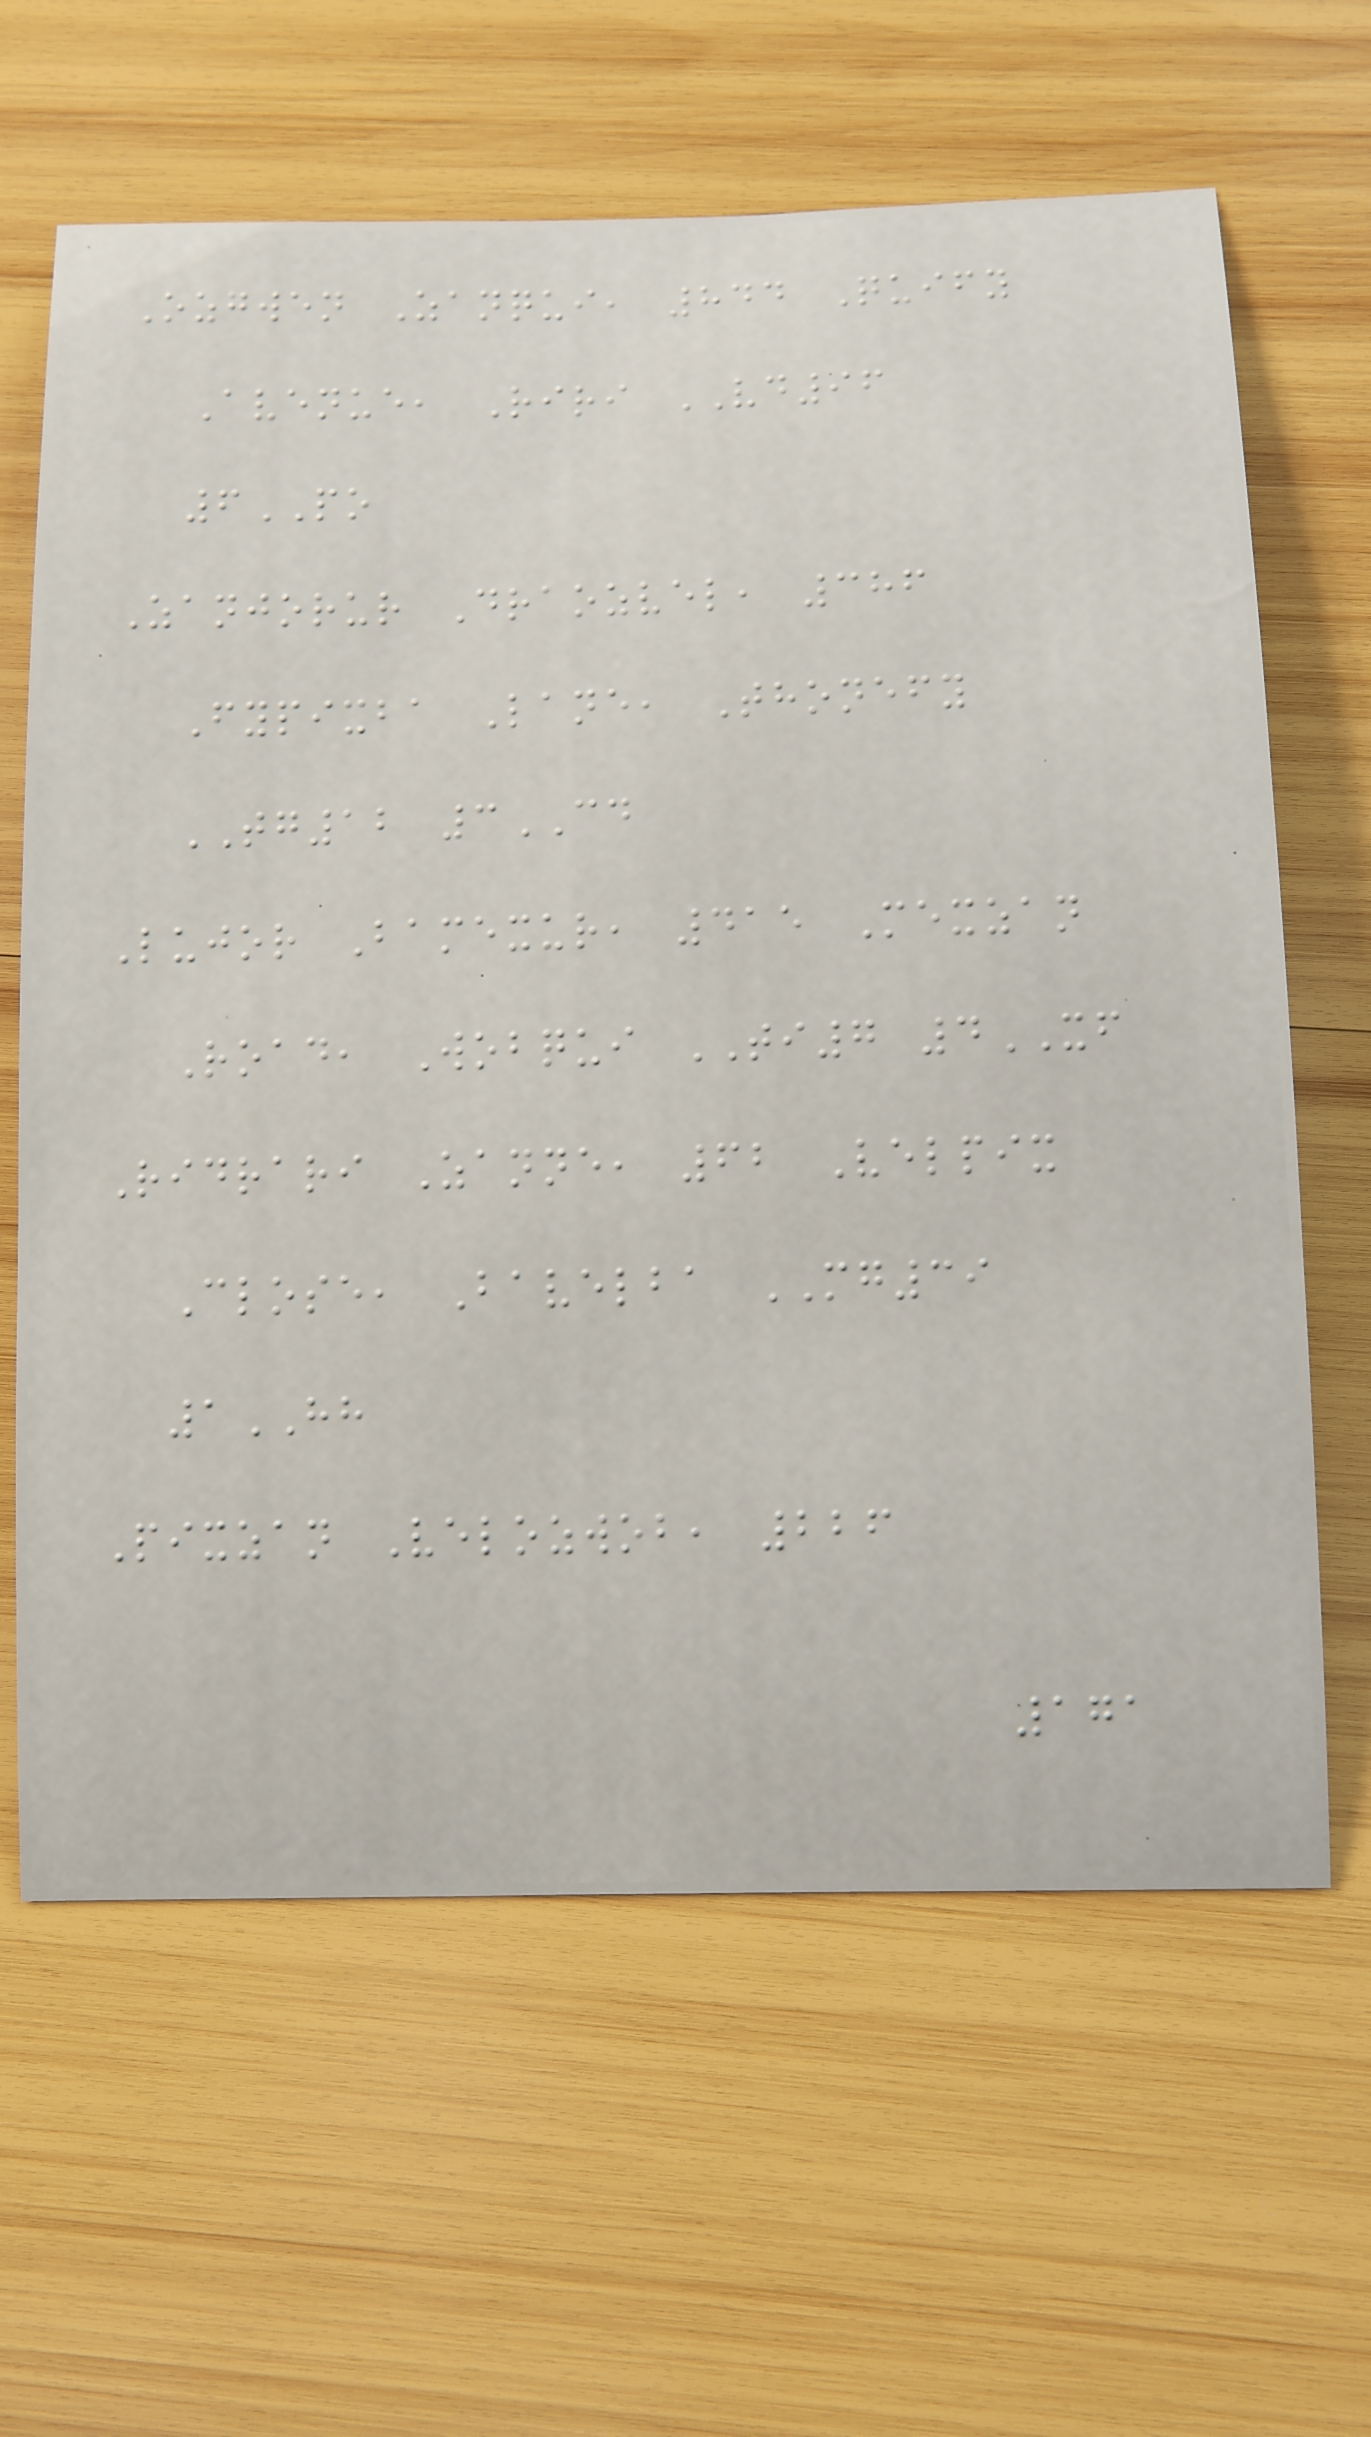Ozgwen Zanqui, 844 Quify
Avenue, Riri VD96
6PO
Zanjorur Draozvel, 386
Fypixba Lane, Thonefy
TG12 3CD
Lujor Bamexur, 415 Mexzan
Road, Wobqui TI7 4XF
Ridrari Zanne, 62 Velpix
Close, Bavelba MG39
1HH
Pixzan Velozwob, 226
171
